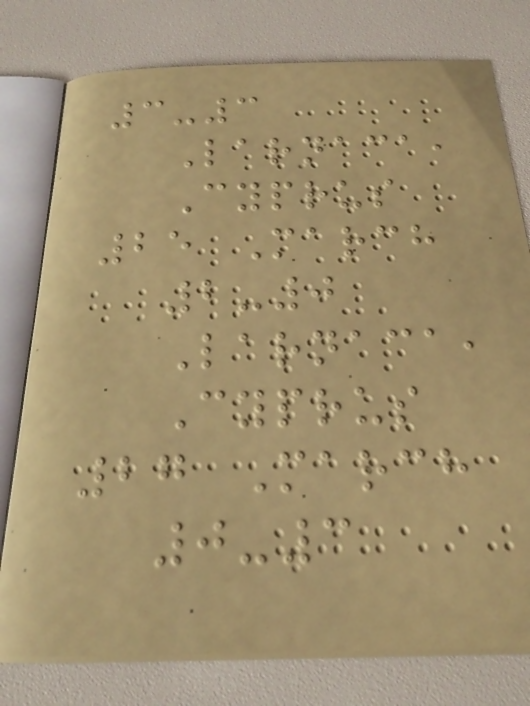3-3
Larnaca,
Cyprus
25 March
2-0
Larnaca,
Cyprus
27 March
0-3
